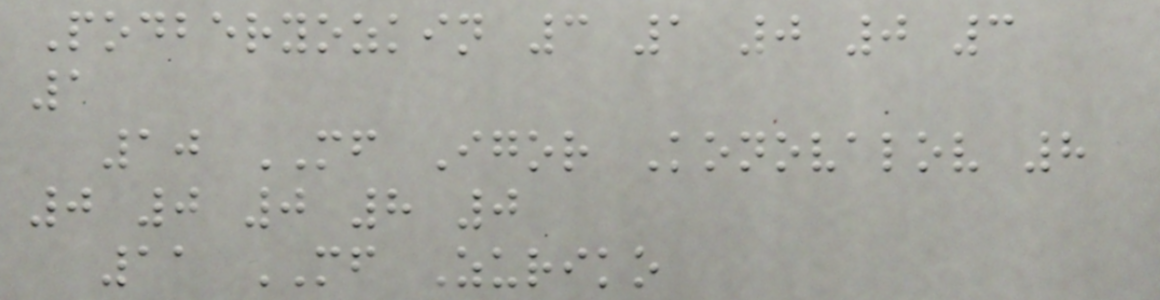Podberyozkin 3 1 0 0 3
1
10 MF Igor Konovalov 8
0 0 0 8 0
11 MF Zuriko
